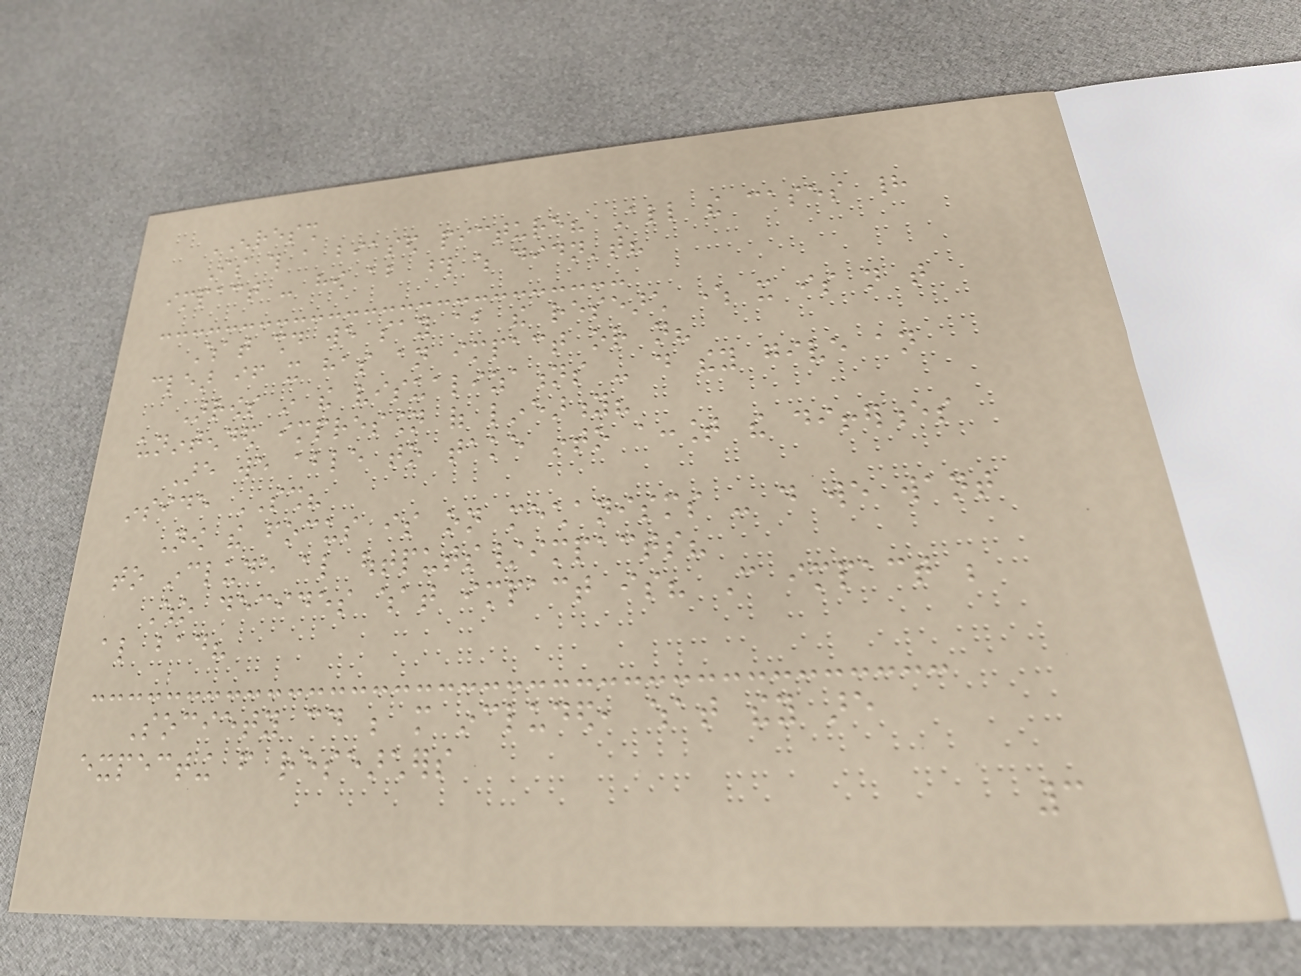ENRESSH
Is this a biased picture? All the cases had
impact - how about those which didn't?
What should we say about the research where it is not that
clear if it has an impact or not?
Arrows in the visualizations - do they give an
unintended impression of linearity?
Are we able to take into account the differences
inside SSH?
Now the focus is on mechanisms - do we want
to include also outputs/impacts?
Who decides what impact is? Can impact be
also bad?
Society could be more included, what they are
expecting from researchers
3
